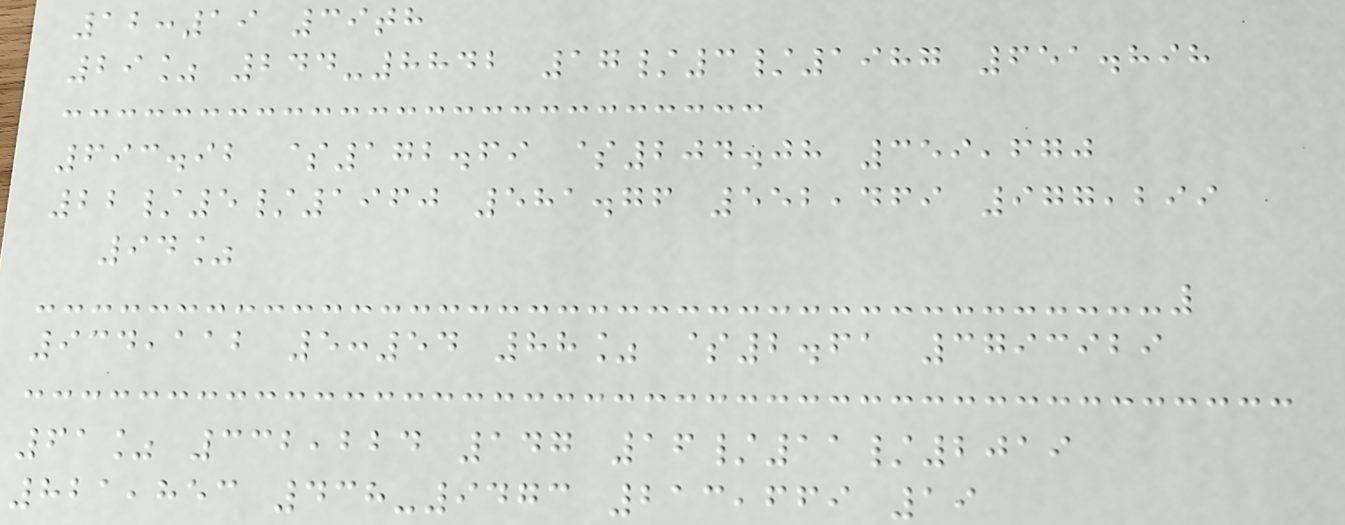12:19 39th
29% 244-8842 17/3/1987 651.898
693.92 $172.69 $204.08 359,670
22/5/1960 581.76 552,469 977,299
94%
934,112 5:54 88% $2.61 3793929
61% 332,224 147 16/11/2019
821,853 438-9473 213,669 19
